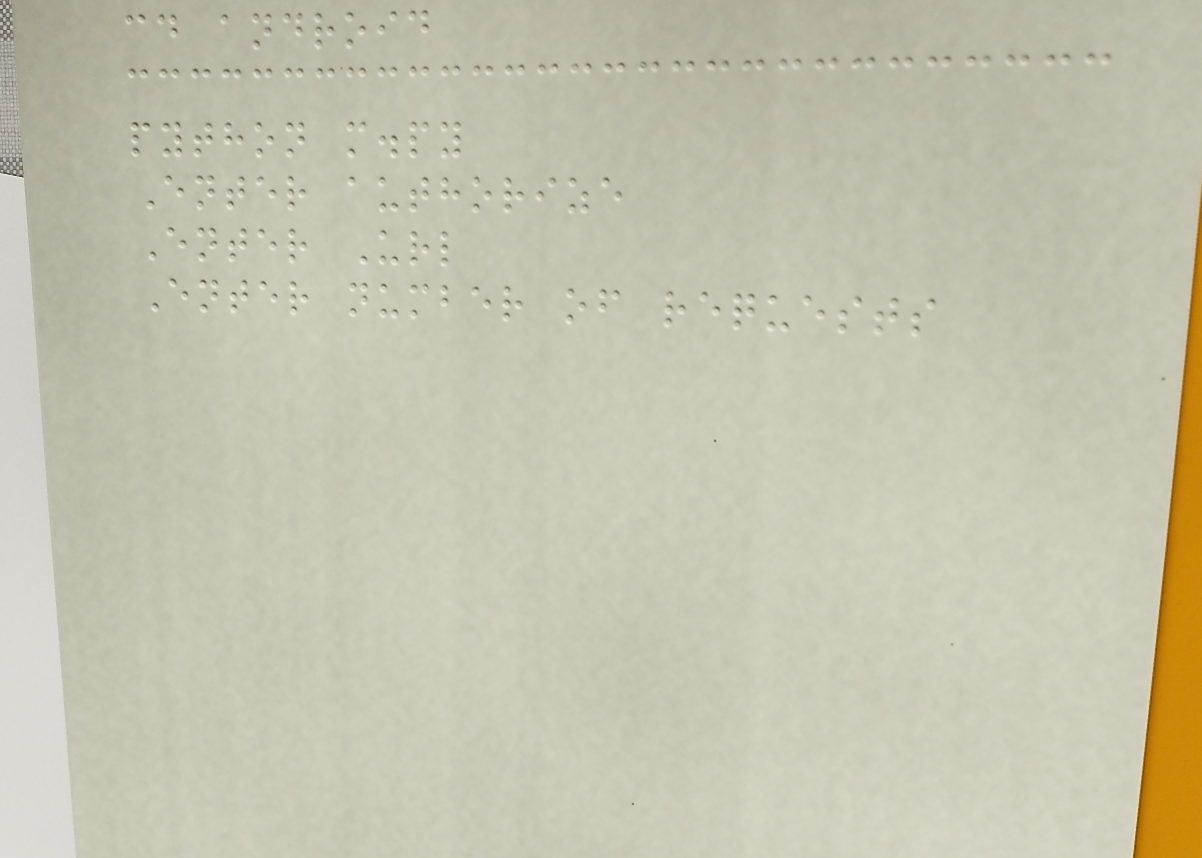cd android
python m.py
Enter authorize
Enter Url
Enter number of requests
